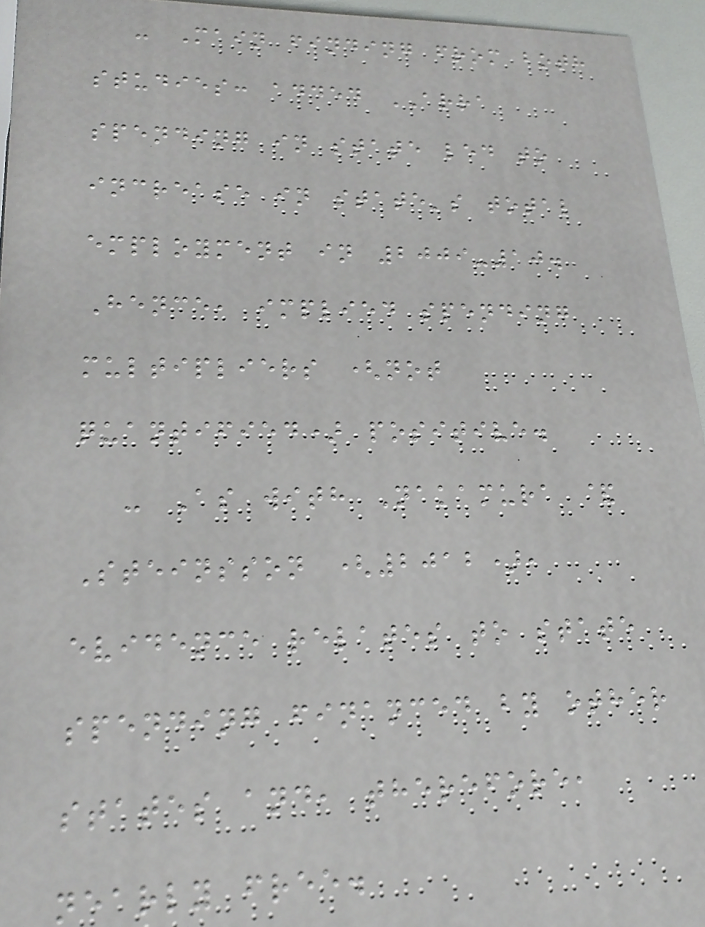- Main finding from both
studies: added ARRA
spending in state led to
increase in state's total
employment in 2009-10.
Hence, implied spending
multipliers (not
quantified) positive.
- As with Nakamura &
Steinsson (2012),
evidence relates to state
spending financed by other
states and, therefore,
nearly free.
